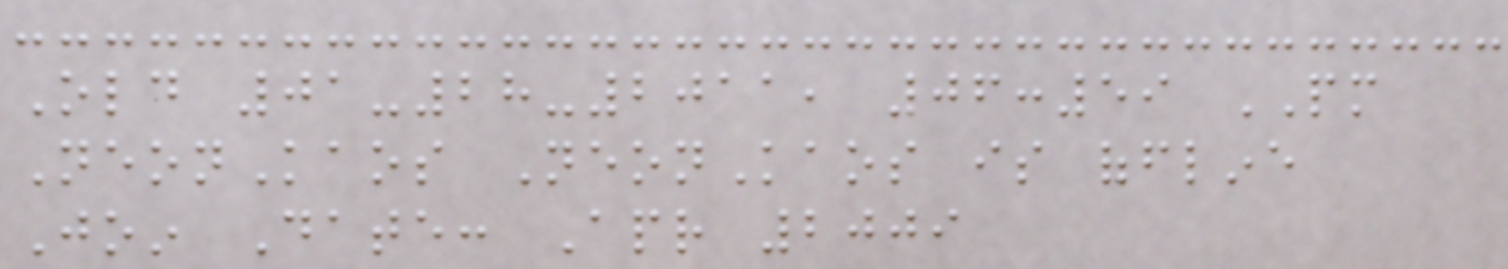Old 01-28-2011, 06:59 PM
NeonKaos NeonKaos is offline
Join Date: Apr 2009
